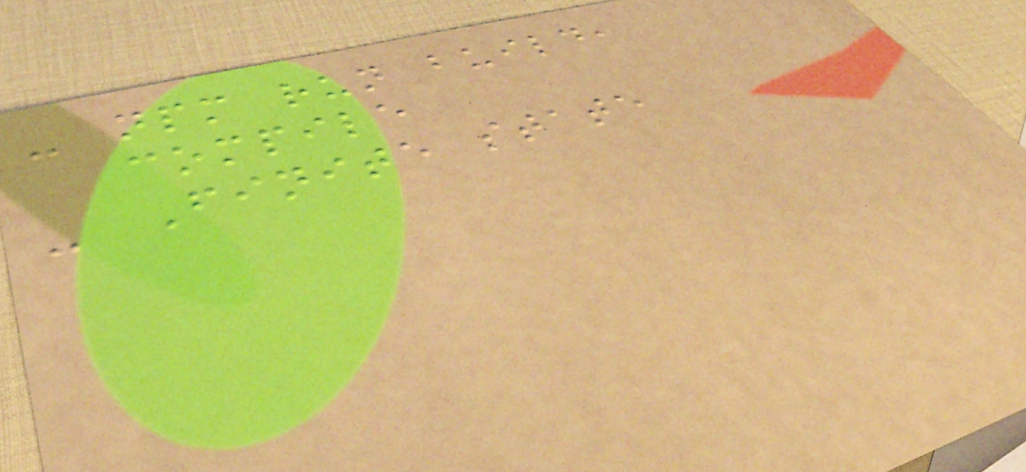- npm run build,
compile
- Finite state
